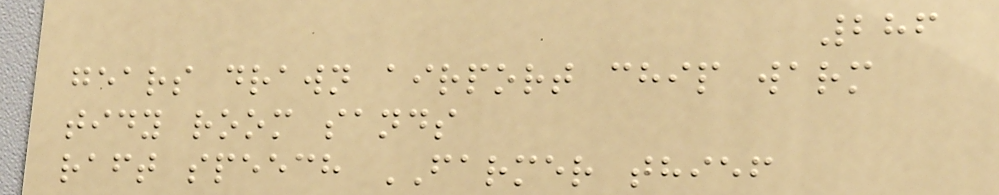286
gears drawn airport chip warm
tidy room sands
raft speech FARMER thief
